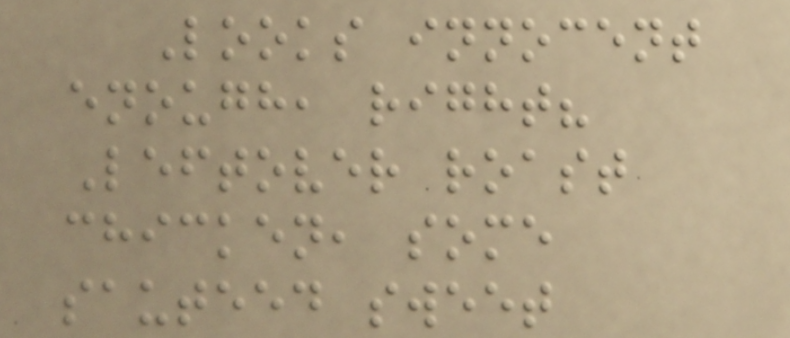Looks innocent
enough, right?
Leftover roast
chicken, some
sauteed sweet
